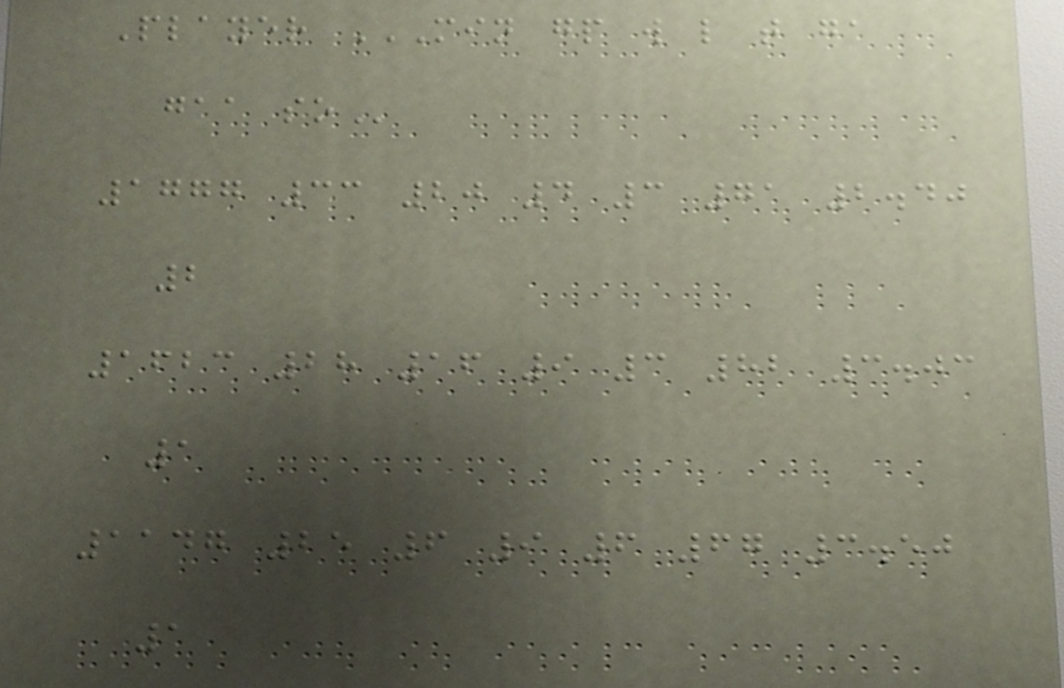Player MIN GP W L T GA
GAA SO
1777 33 20 4 3 71 2.40
2
1623 28 16 9 3 82 3.03
1
1147 25 6 9 6 67 3.50
1
